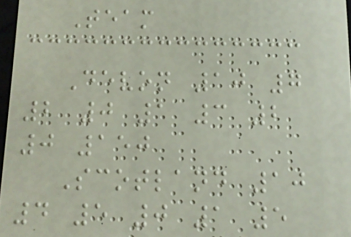Team
Devon 10 7
2 0 1 3 2
0 150
Scotland 10
4 5 0 1 5
